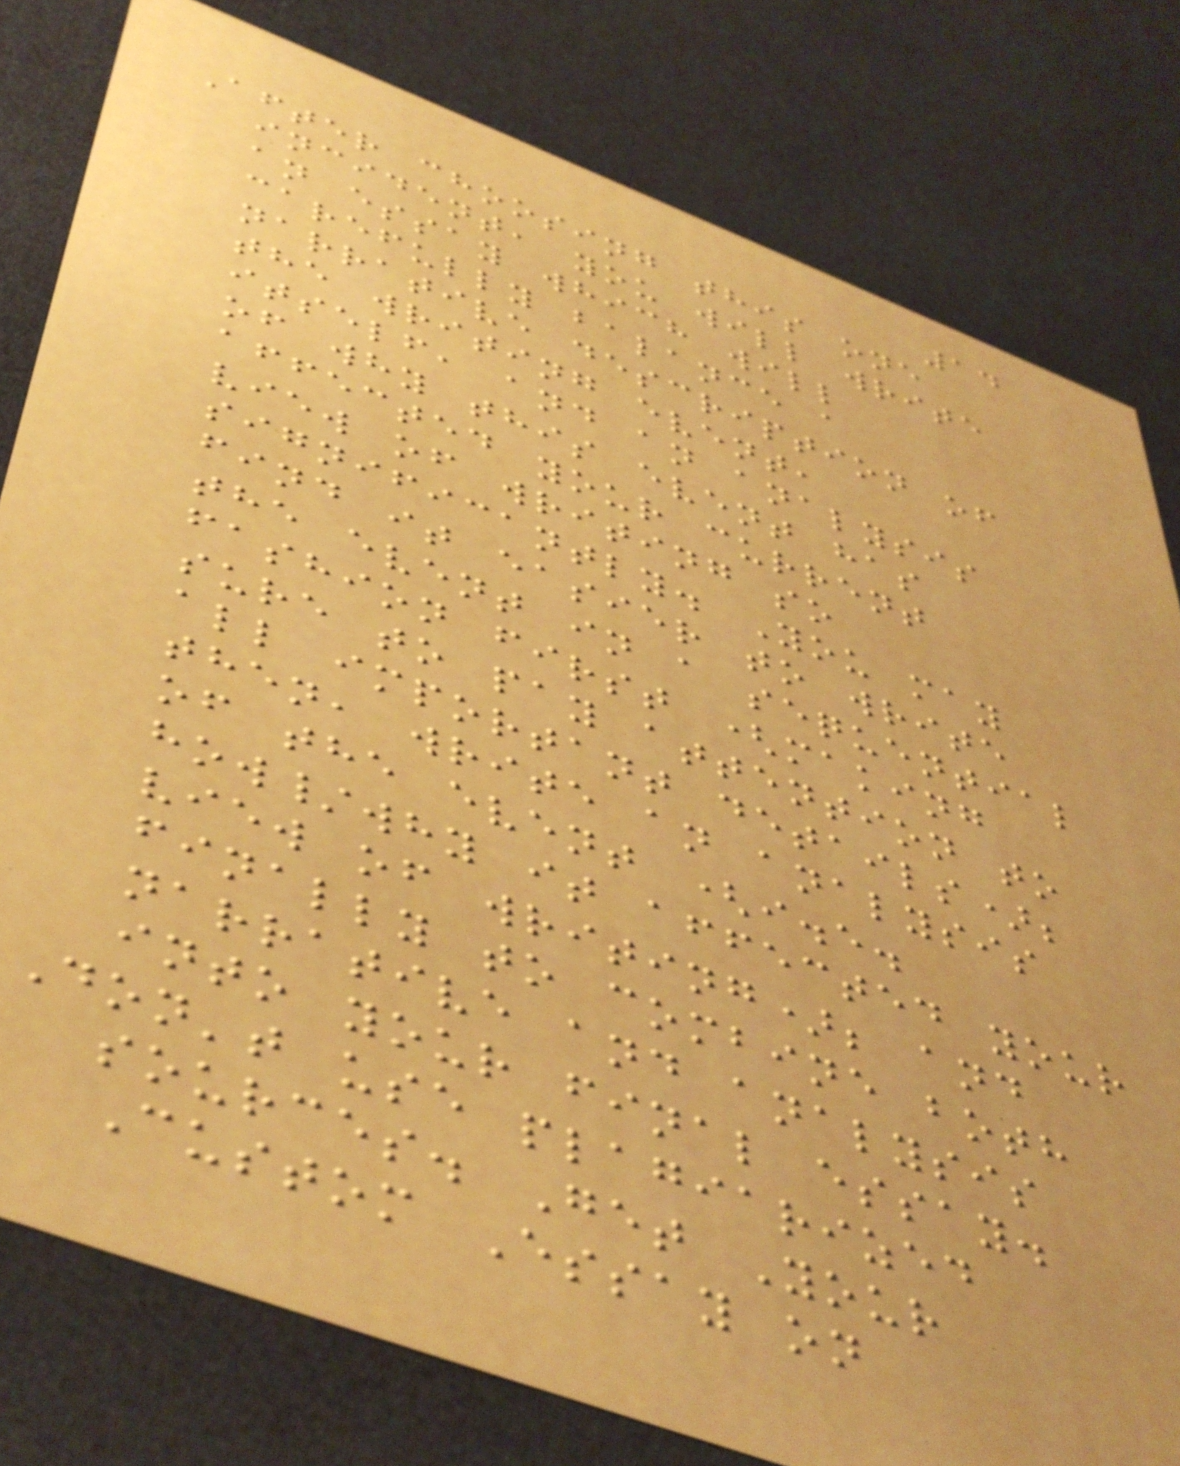14
After choosing this one
incident, you will write
an essay which will
carefully balance a
narrative description of
the writing event,
itself, and an analysis
of why this event has
affected your current
view of writing so
significantly. You may
find it easier to write
the event in a sequential
fashion first (making
sure to pay attention to
all important details);
then, write an analysis
of the event (i.e.
how/why it affected your
view of writing); and
finally to combine both
narrative and analysis
into your final essay.
Don't use plagiarized
sources. Get Your
Custom Essay on
